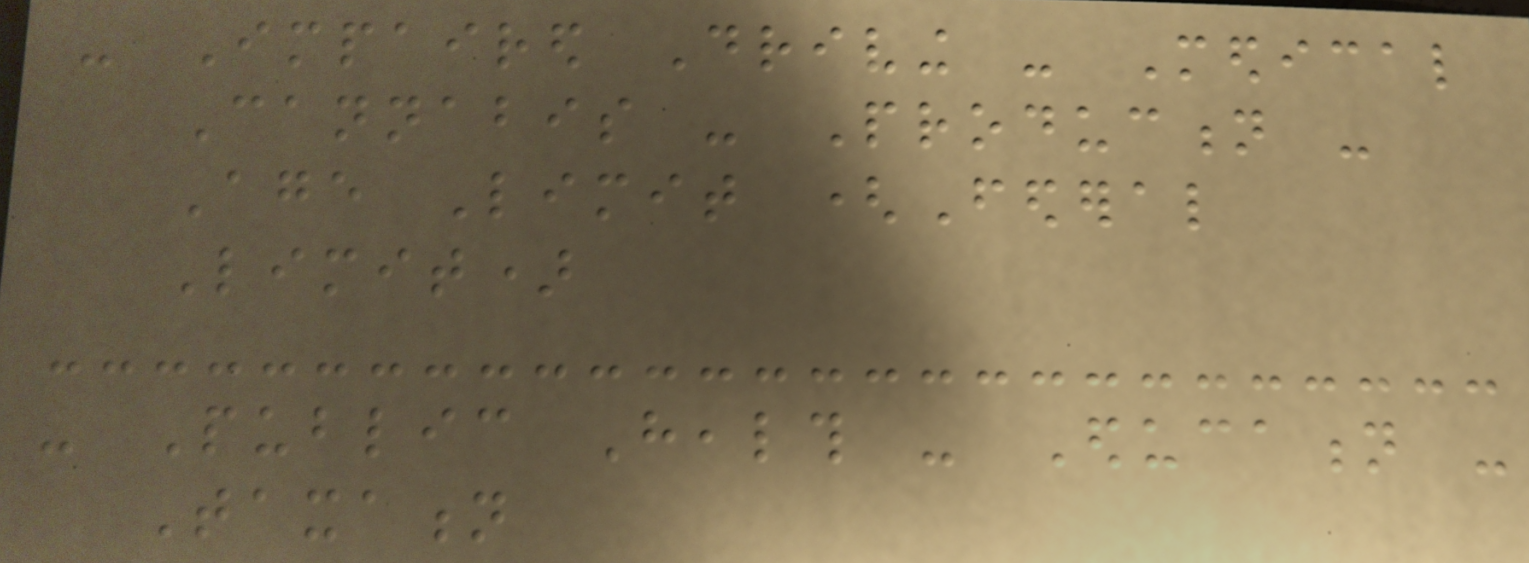- Impaired Driving - Medical
Cannabis - Production -
Age Limit (Federal
Limit)
- Public Health - Education -
Taxation
